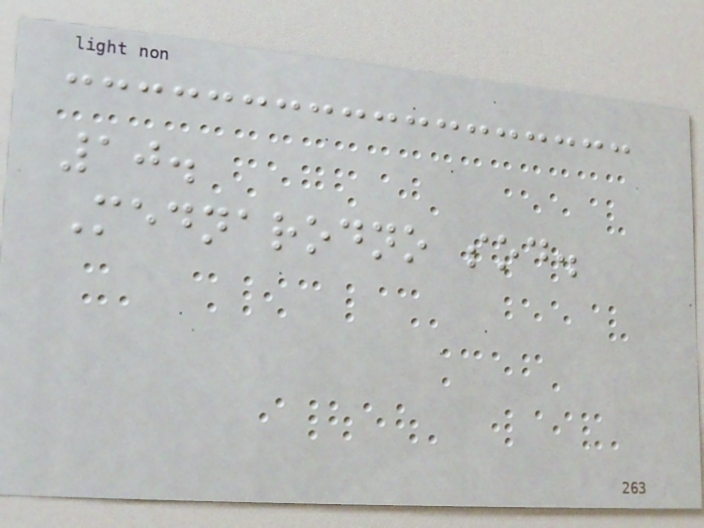10.
Mednarodno sod.
